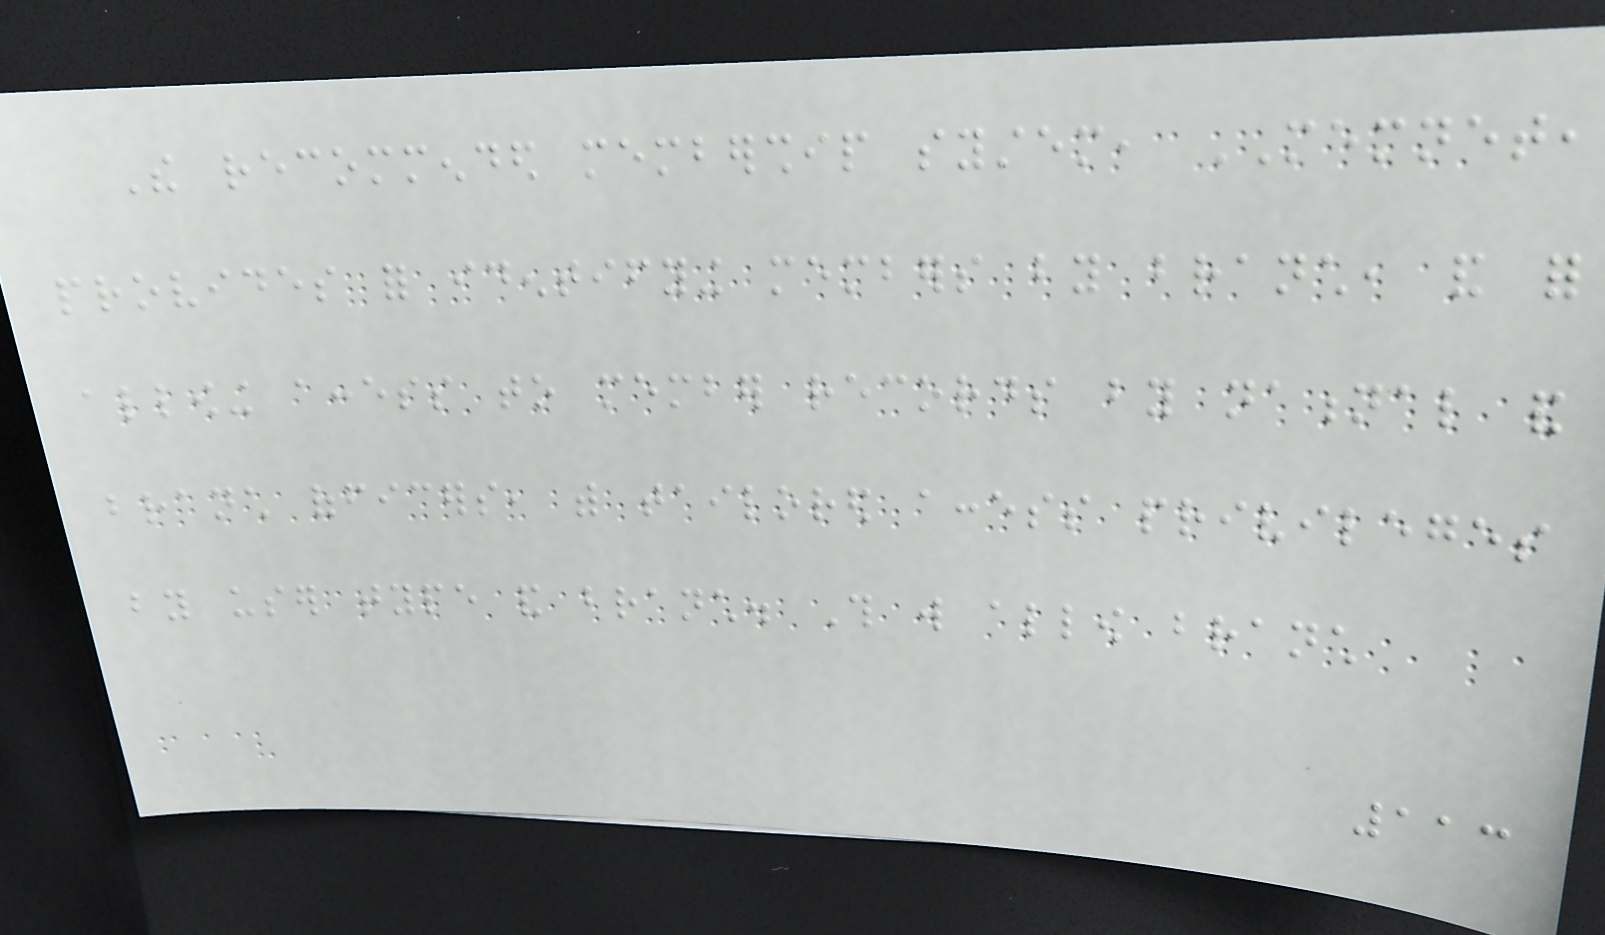The recommended membership system, MEMNET,
provides for identifying members by branch, and for
allowing access to member records by national and
branch officers, with tailored access privileges
by user type and branch. This will allow branch
113
